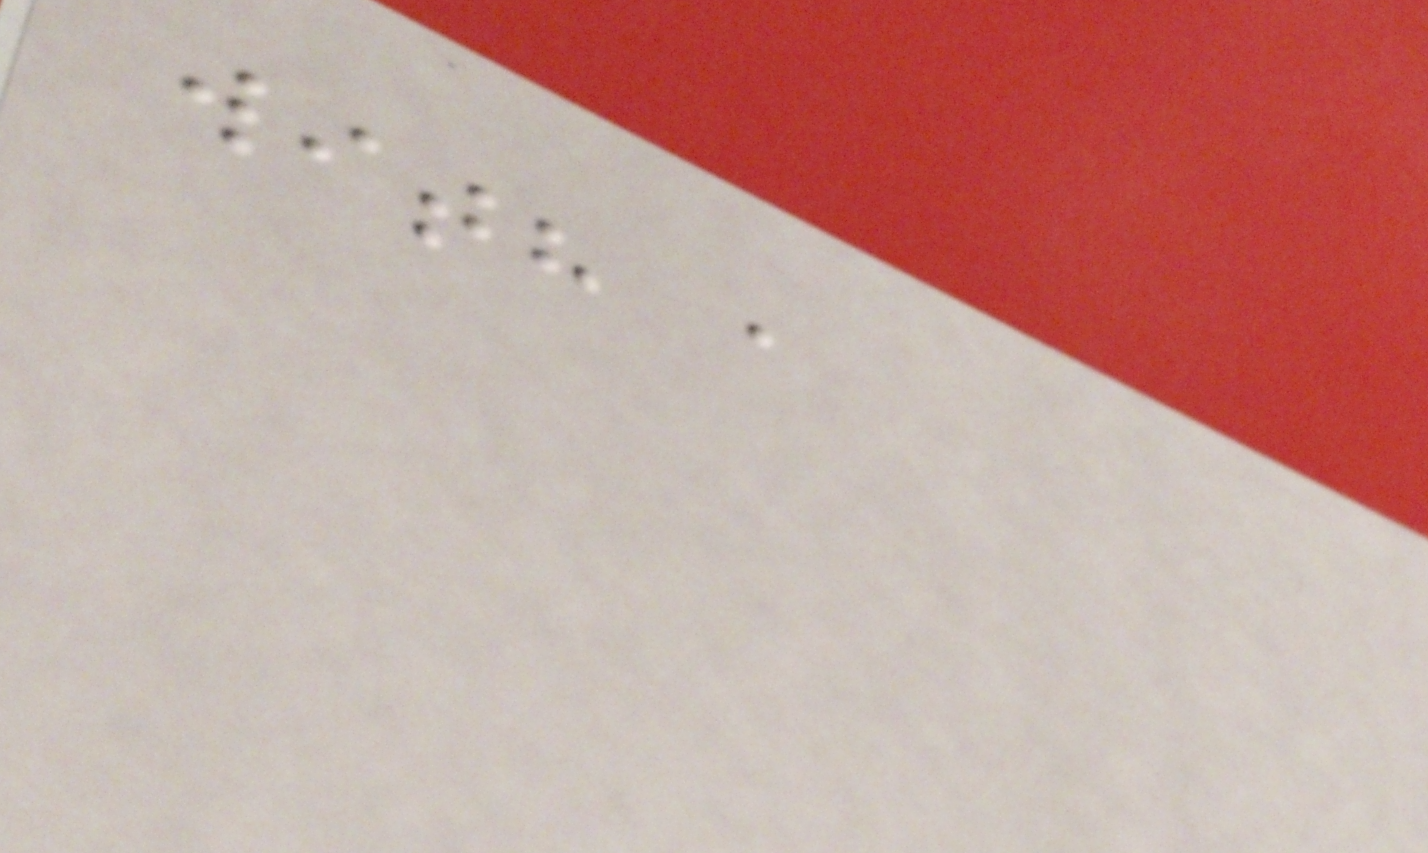with a
